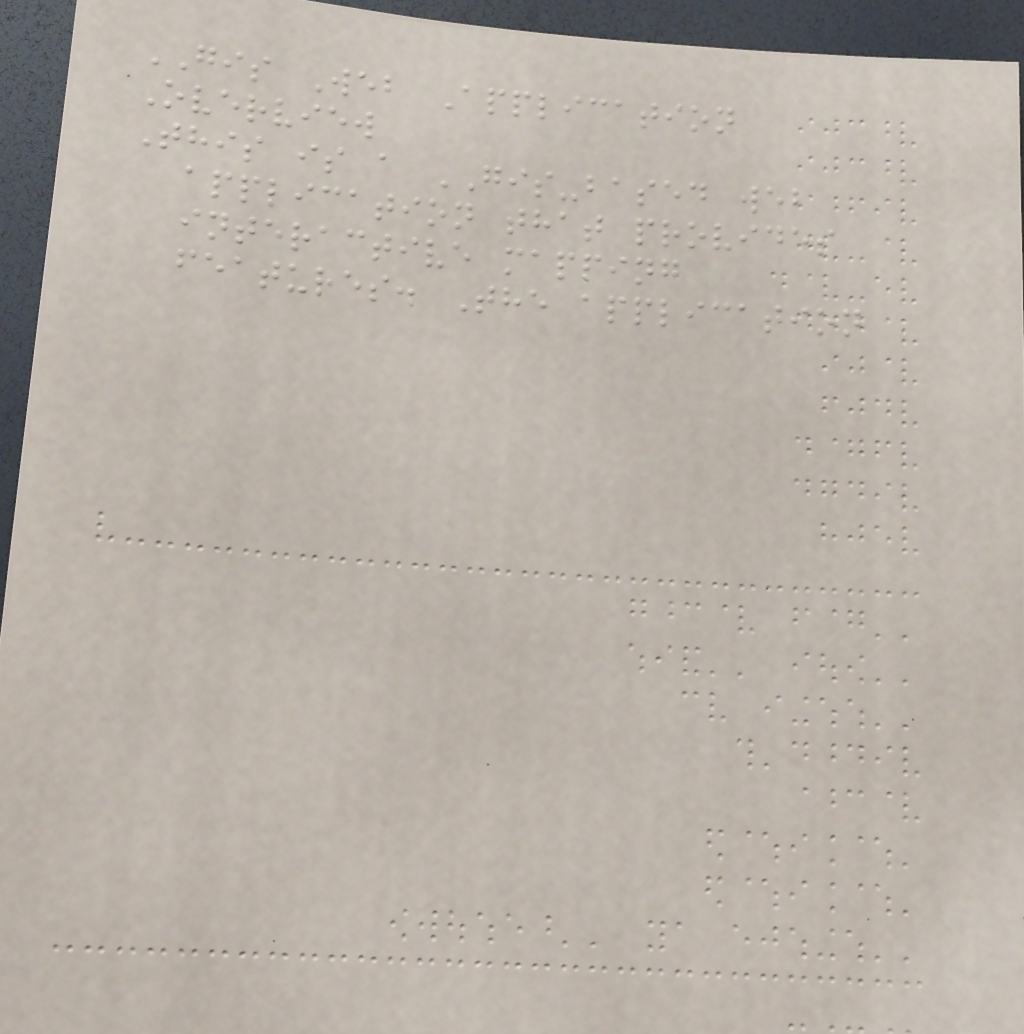GIS Web Application
Overview
This is a GIS-based web
application that provides
interactive mapping
features. The application
